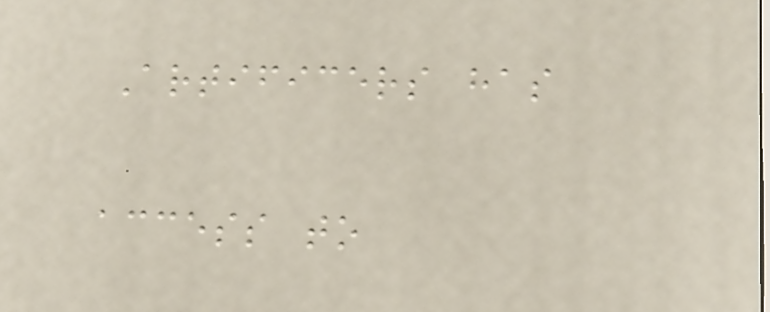Artificers has
access to
